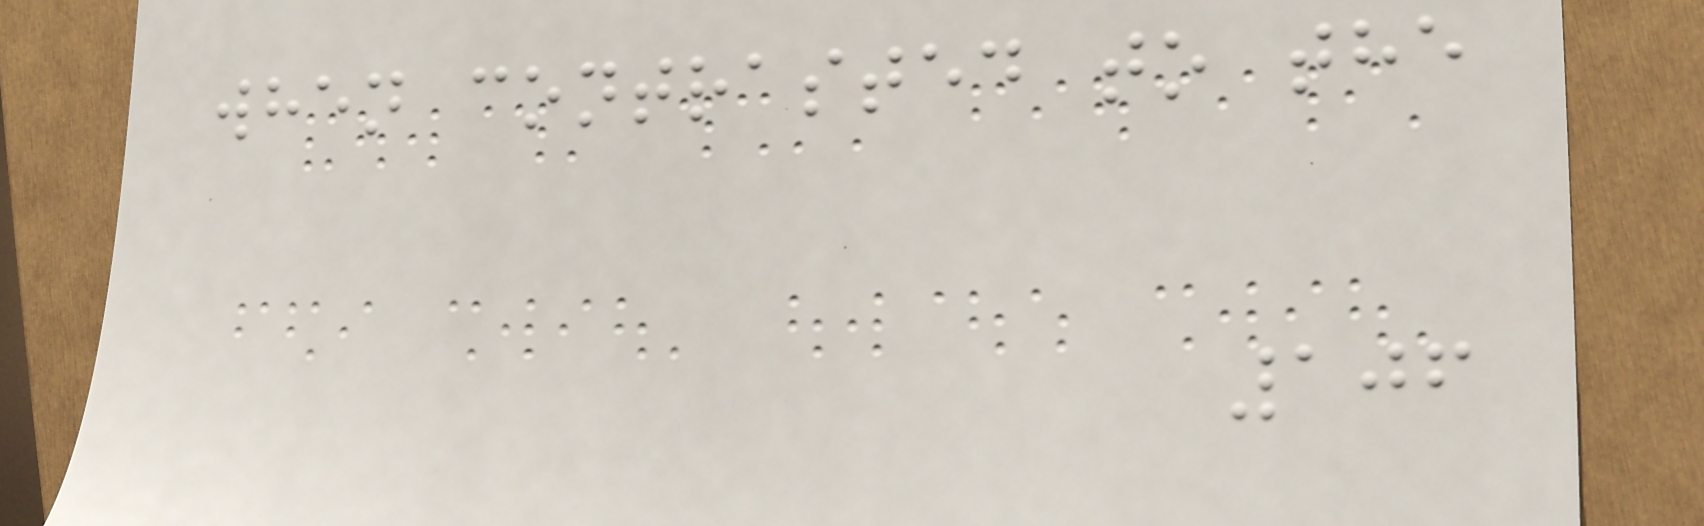when contrasted to the
106
